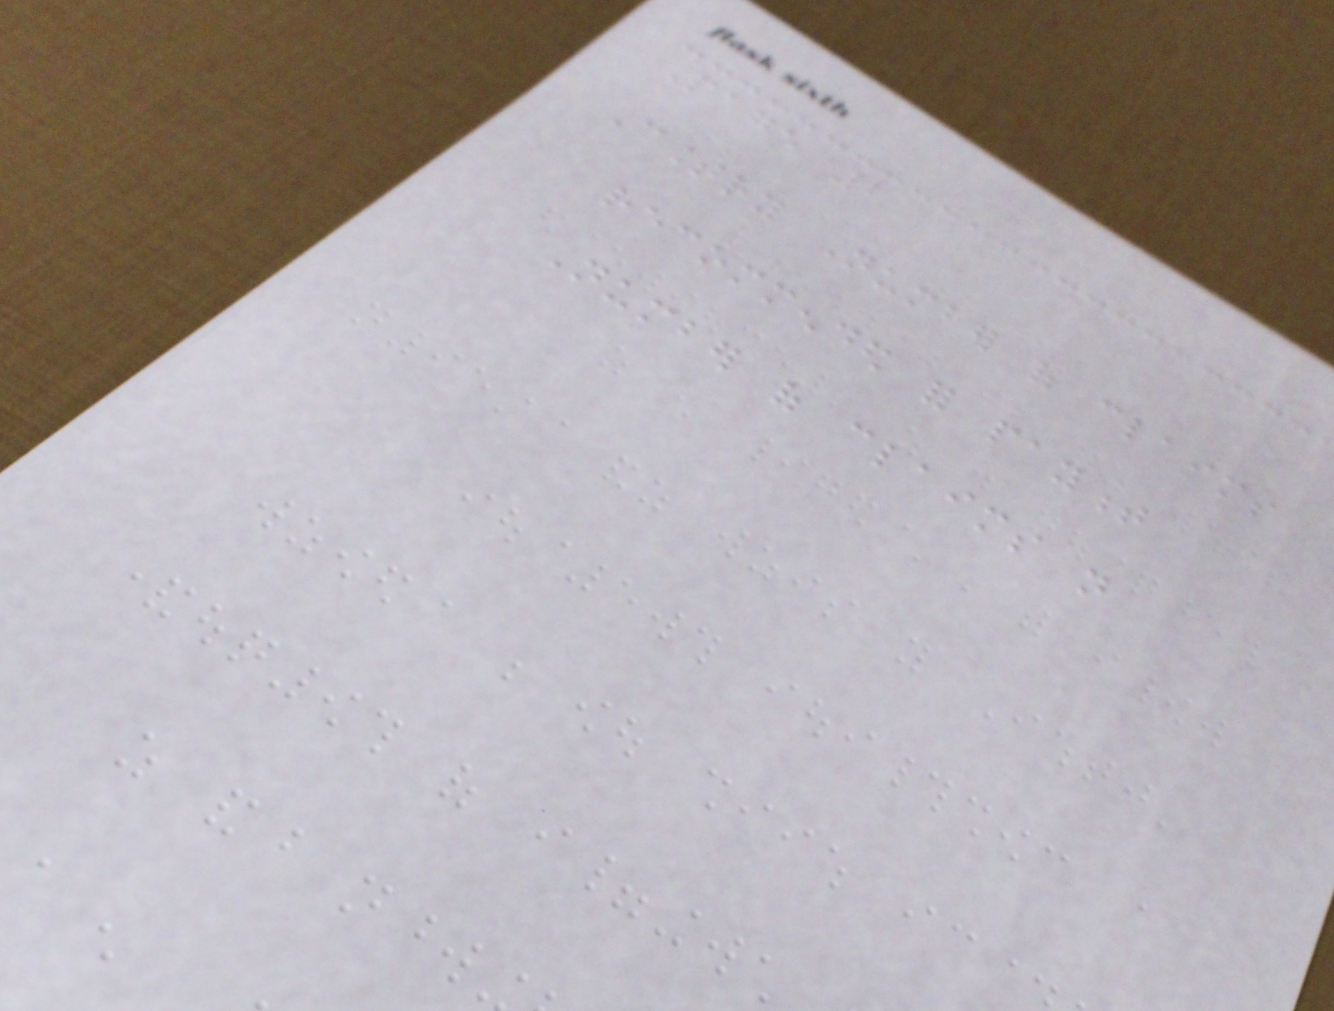Page 2
Country Number of claims
recommended for payment
Number of claims not
